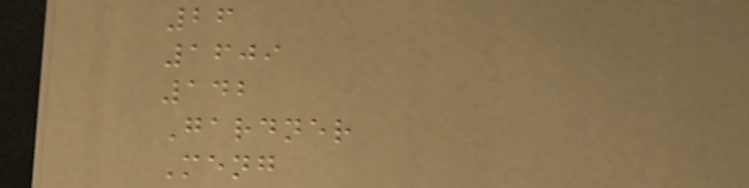26
1609
142
Gardner
Meng
